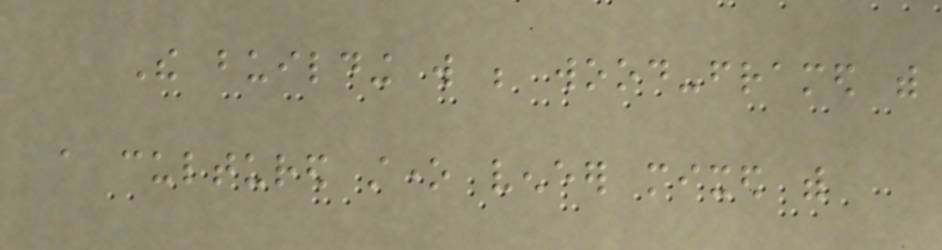The building will be wood-framed with
a cultured stone veneer mixed with
